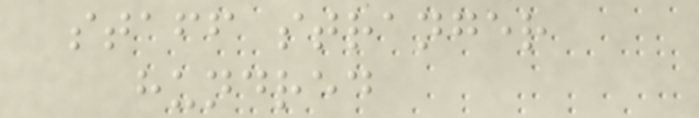staff stranger
hundred
